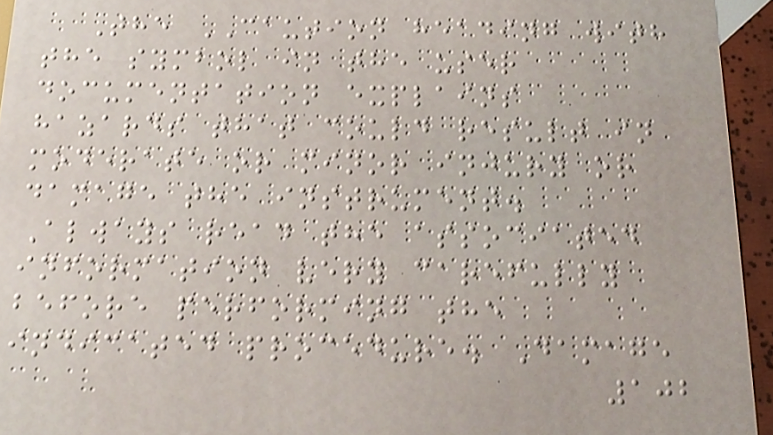The CAUTION heading with
the symbol in the user
documentation explains
hazards that could result in
moderate or minor injury or
damage the instrument.
Always read the associated
information very carefully
before performing the
indicated procedure. Damage
102
